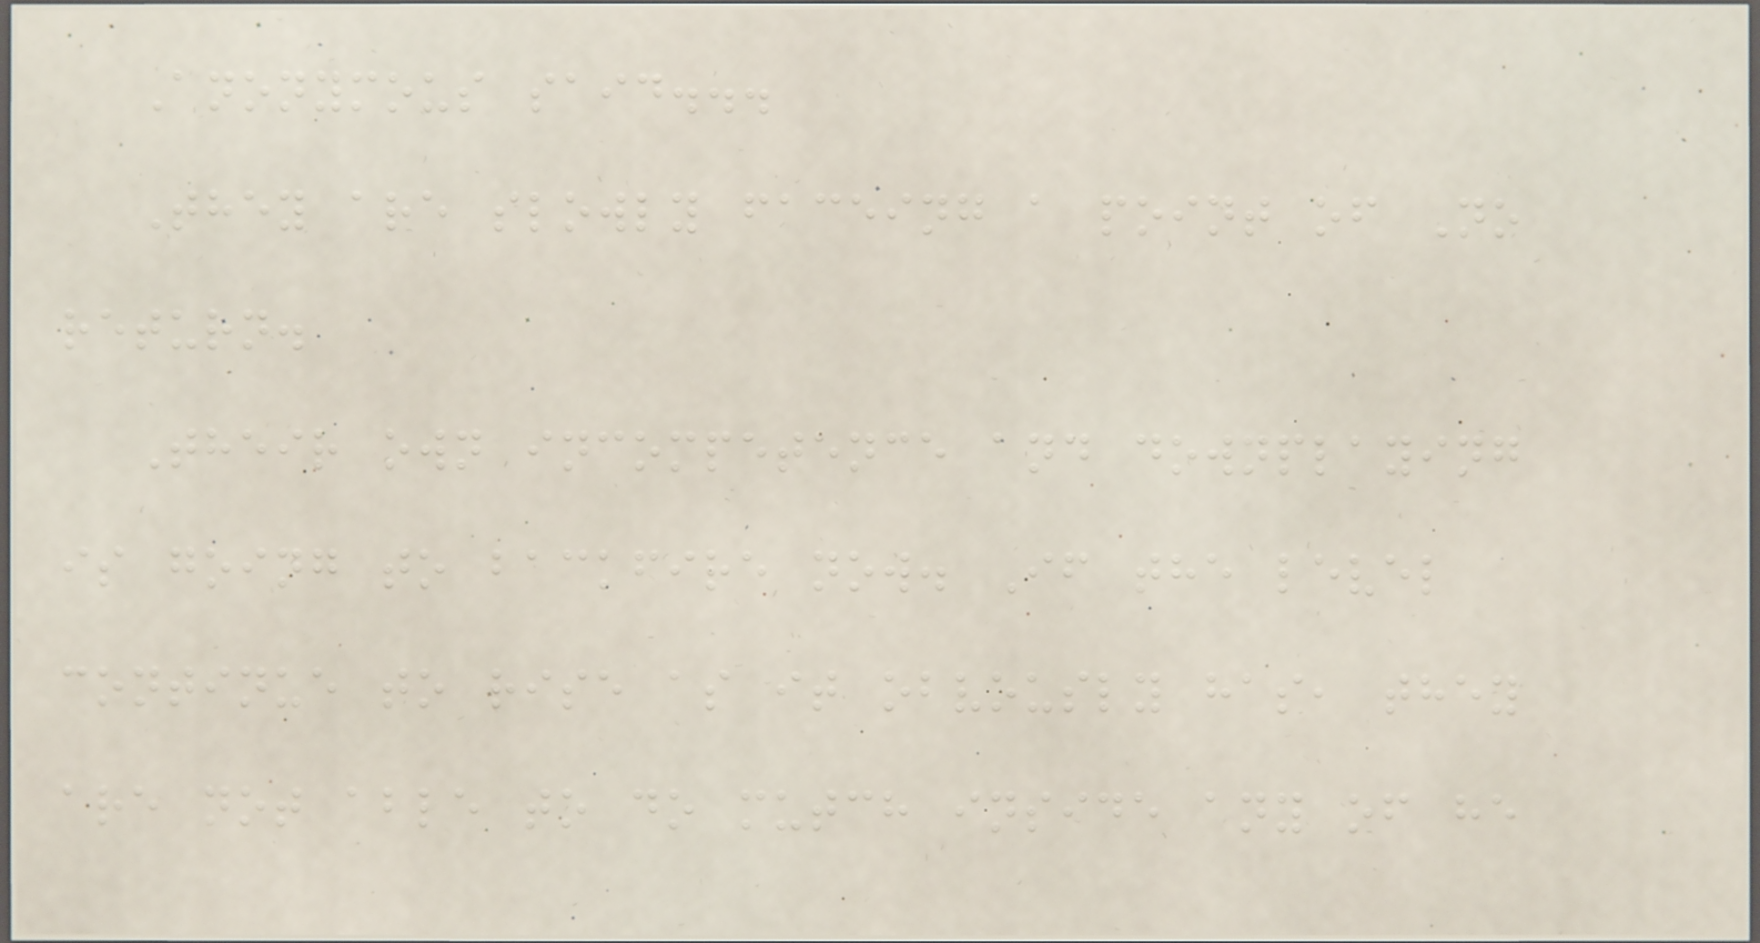Anonymous said...
They are slowly faceing a point of No
return.
Their own incompetence and downplaying
is going to backfire now. If the level
continue to rise as it obvously has, they
are not able to do mutch inside any of he
